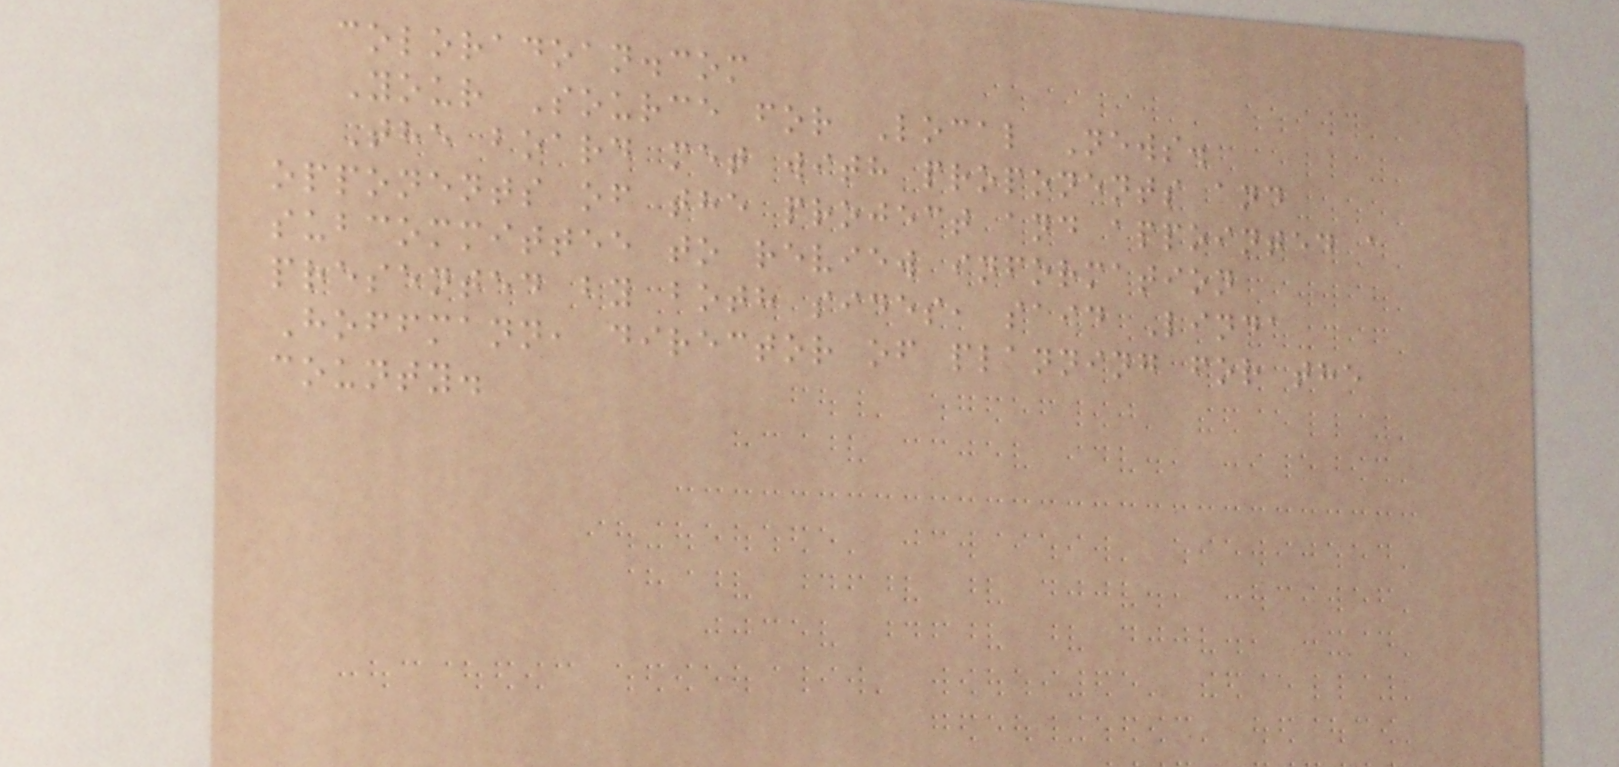coloradoan.com
Your Source for Local News.
The board met with proponents and
opponents of the project and appointed a
subcommittee to review information
presented by both sides, said Linda
Hoffmann, director of planning for the
county.
